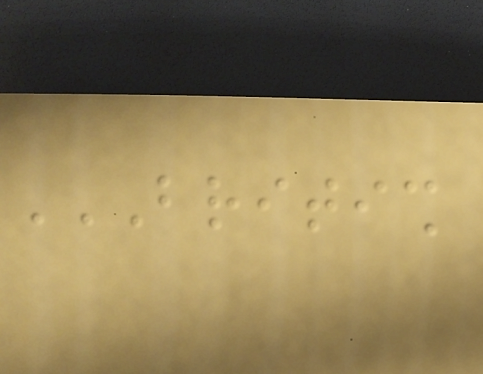BRITISH
